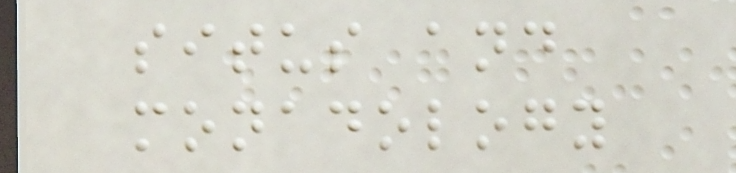situs and
monadology
